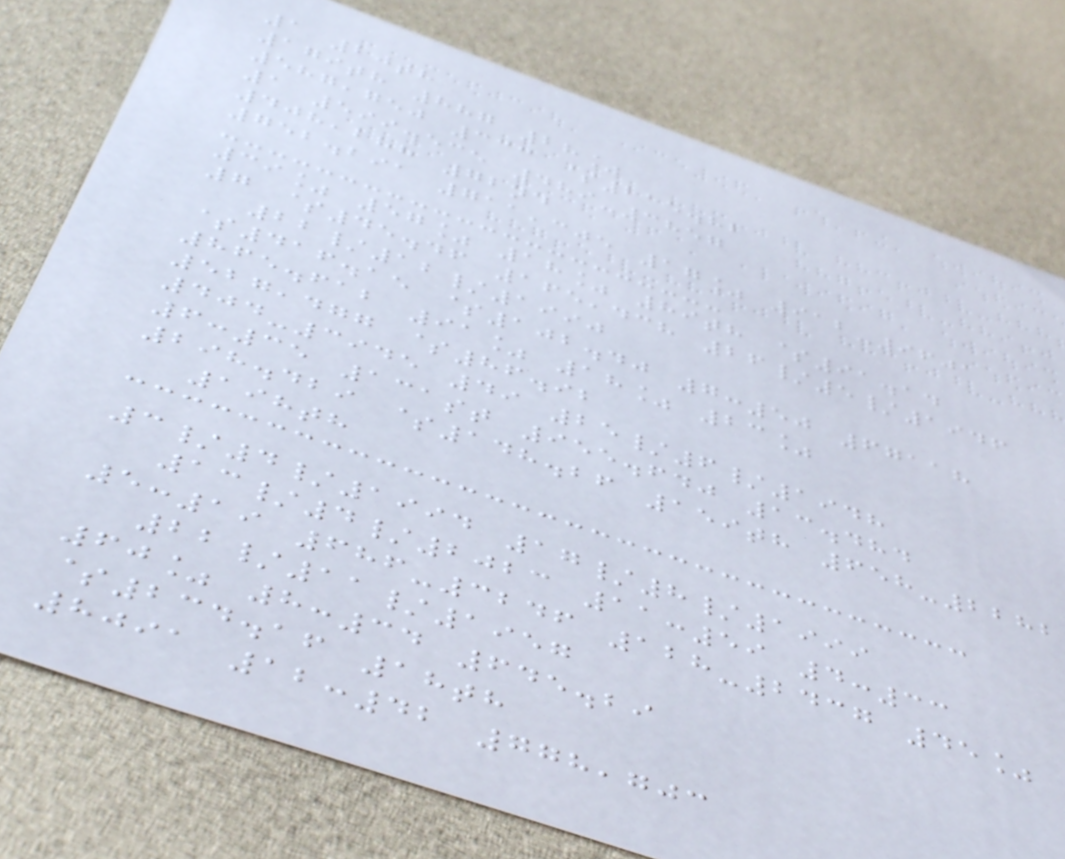1 20th
179th 887 28%
587,750 333 $215.82
1 599.535 489-3857
408,288 72nd
752.291 711,305 17% 912-9601
39% 57% 18% 89th $91.14
7 $45.46 165,438 26/5/1946
22/12/1990
$416.15 $102.40 7:50 67118
865.612 91% 18% 23%
527,477 $86.92
404-3945 49 25/6/1948
6:35 131st 955.640 13.484
298.429 $148.26 159th 658-2282
198th
3/4/1994 17/8/1999
13/4/2023 11:59 4:33
5:19 686-3246 128-2437 45%
22/11/1957
60% 8:34 645.29
$234.16 18th
8091 12:42 778,703
